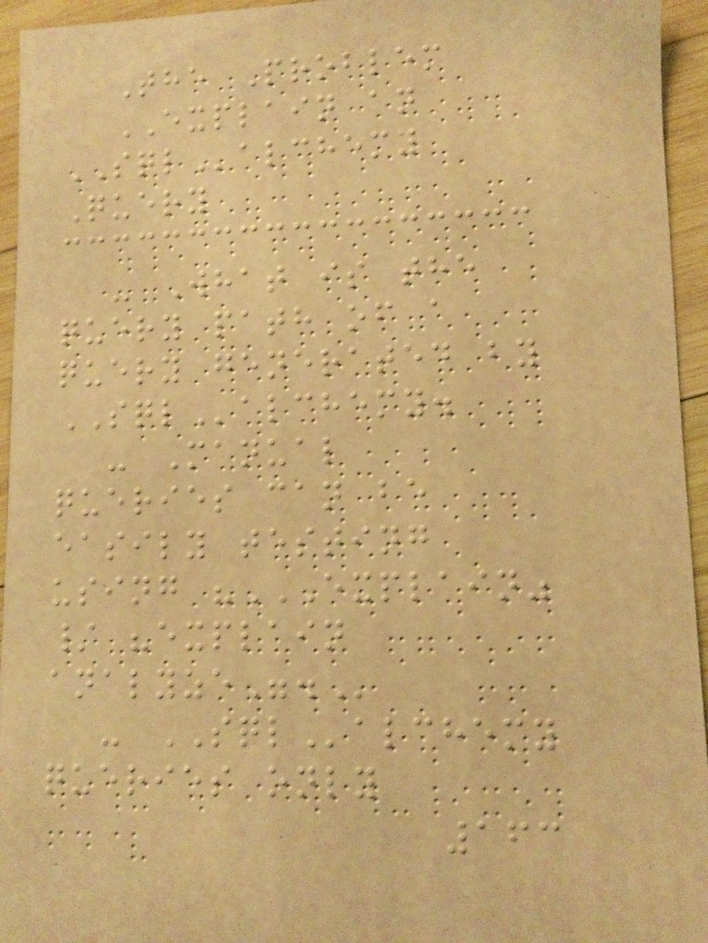The Problem
EXPLAIN an
SQLalchemy
Query
- What is the
query path of a
query generated by
SQLalchemy.
- Manual
queries can be
easily testing
using "EXPLAIN"
/ "EXPLAIN
ANALYZE".
- SQLalchemy
queries only
163
